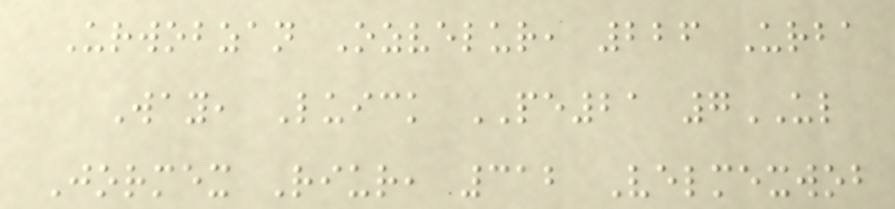Urwobzan Ozvelur, 226 Urba
Way, Luick PE21 7UL
Jormex Riur, 312 Velmexwob
